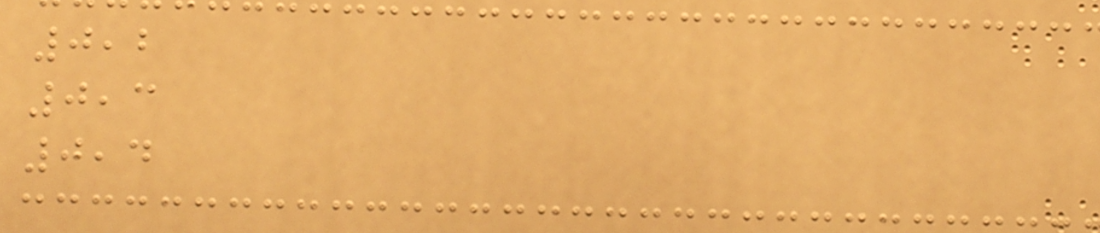0,2
0,3
0,4
